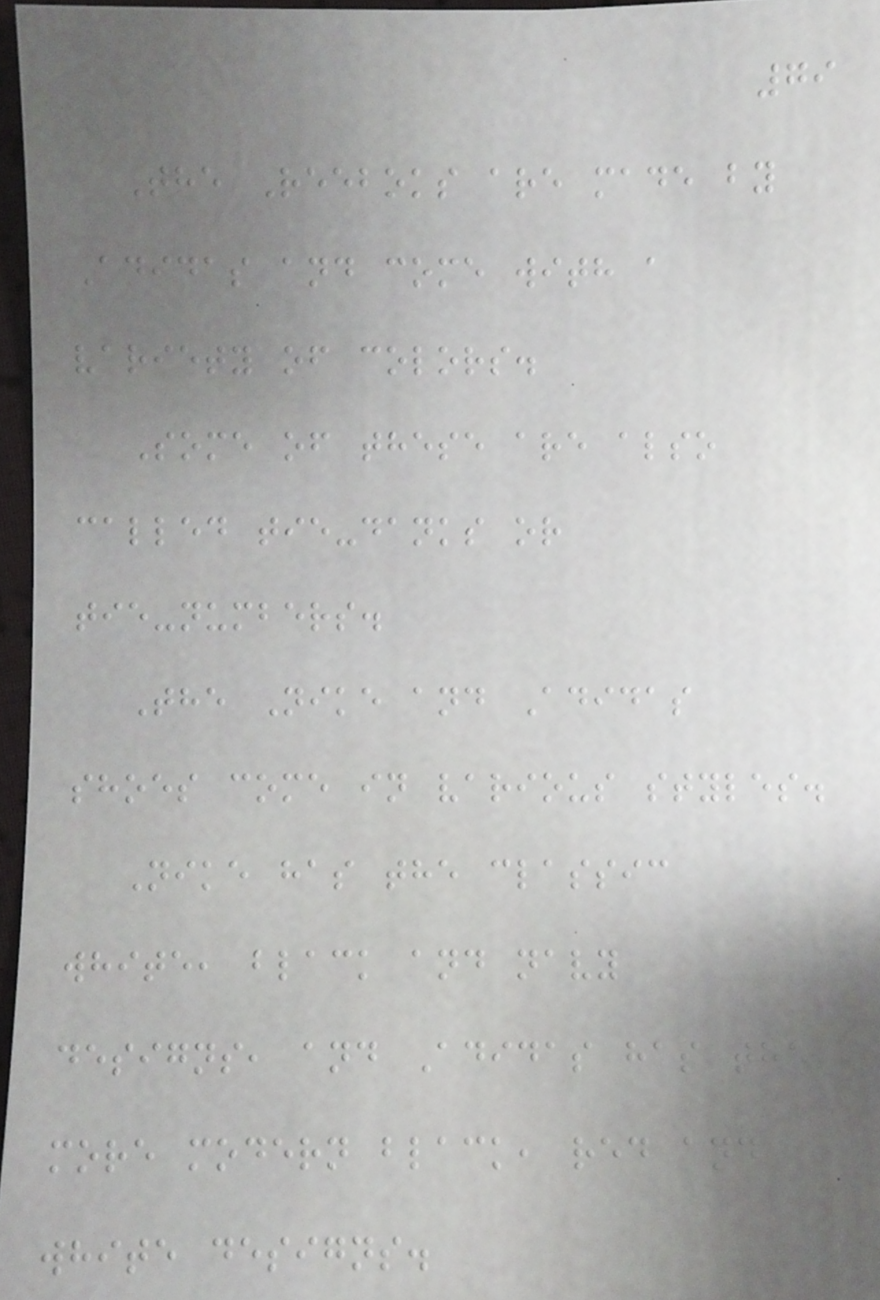79
The Reeboks are made by
Adidas and come with a
variety of colors.
Some of these are also
called tie-danks or
tie-numbers.
The Nike and Adidas
shoes come in various styles.
Nike has the classic
white, black and navy
designs, and Adidas has the
more modern black, red and
white designs.
